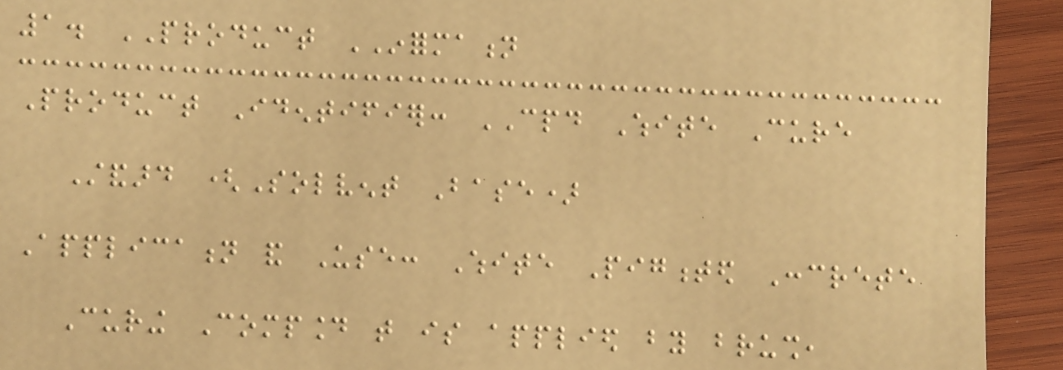1. PRODUCT INFORMATION
Product Identifier: CPD White Cure
Standard (Solvent Base)
Application and Use: White Pigmented Concrete
Curing Compound that is applied by brush,
